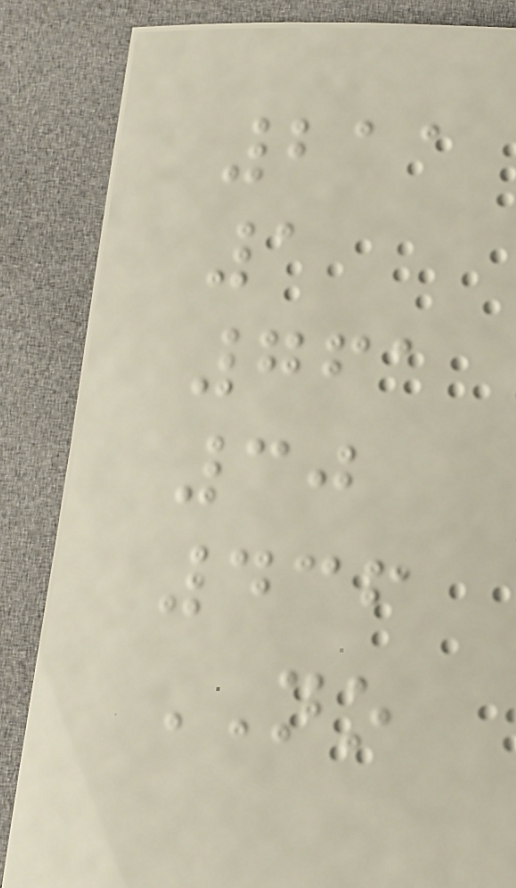211
1
761
30
436
NO
